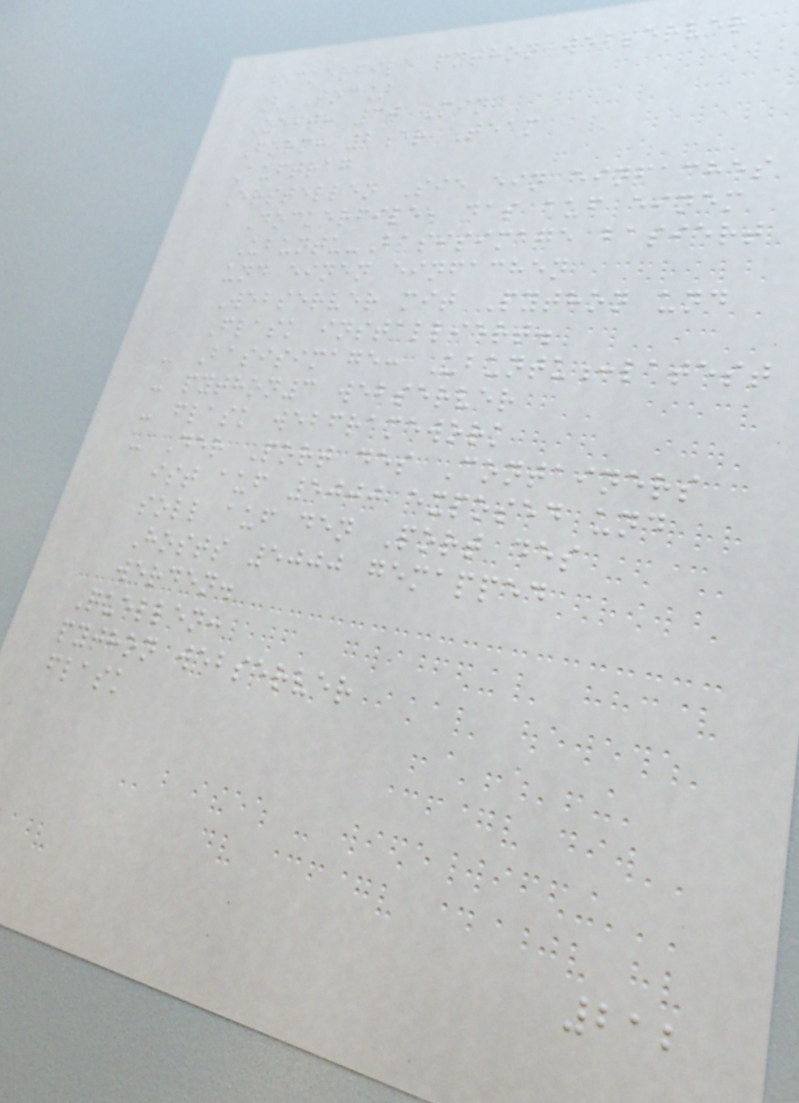dockerfile python webserver
[TOC]
Zeit: 30 Min
Form: 2er Team
Auftrag
Erstellen Sie ein einfaches
Dockerfile, das auf einem
Ubuntu-Basisimage basiert
und einen einfachen
Webserver mit Python und
Flask installiert.
- Basisimage: Ubuntu:latest
- python3 webserver
- flask webframework
- Der Port des Containers
ist auf 5000 exposed und
soll auf den Port des
Hosts 5000 gemapped
werden.
Quellen:
python webserver
flask
212
